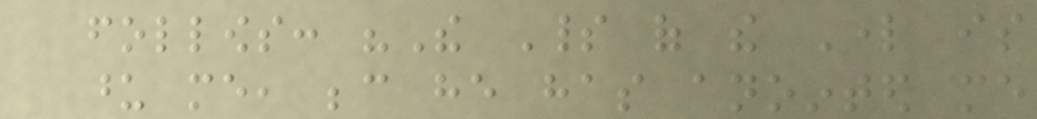follows: "The Spirit of the Lord is
upon me, because he has anointed me
